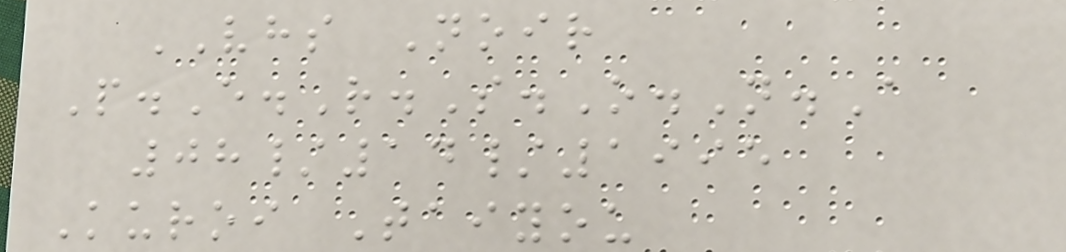VHS Noir
P.E.R.S.O.N.A
08/14/1995
Kuroi Taiyou
